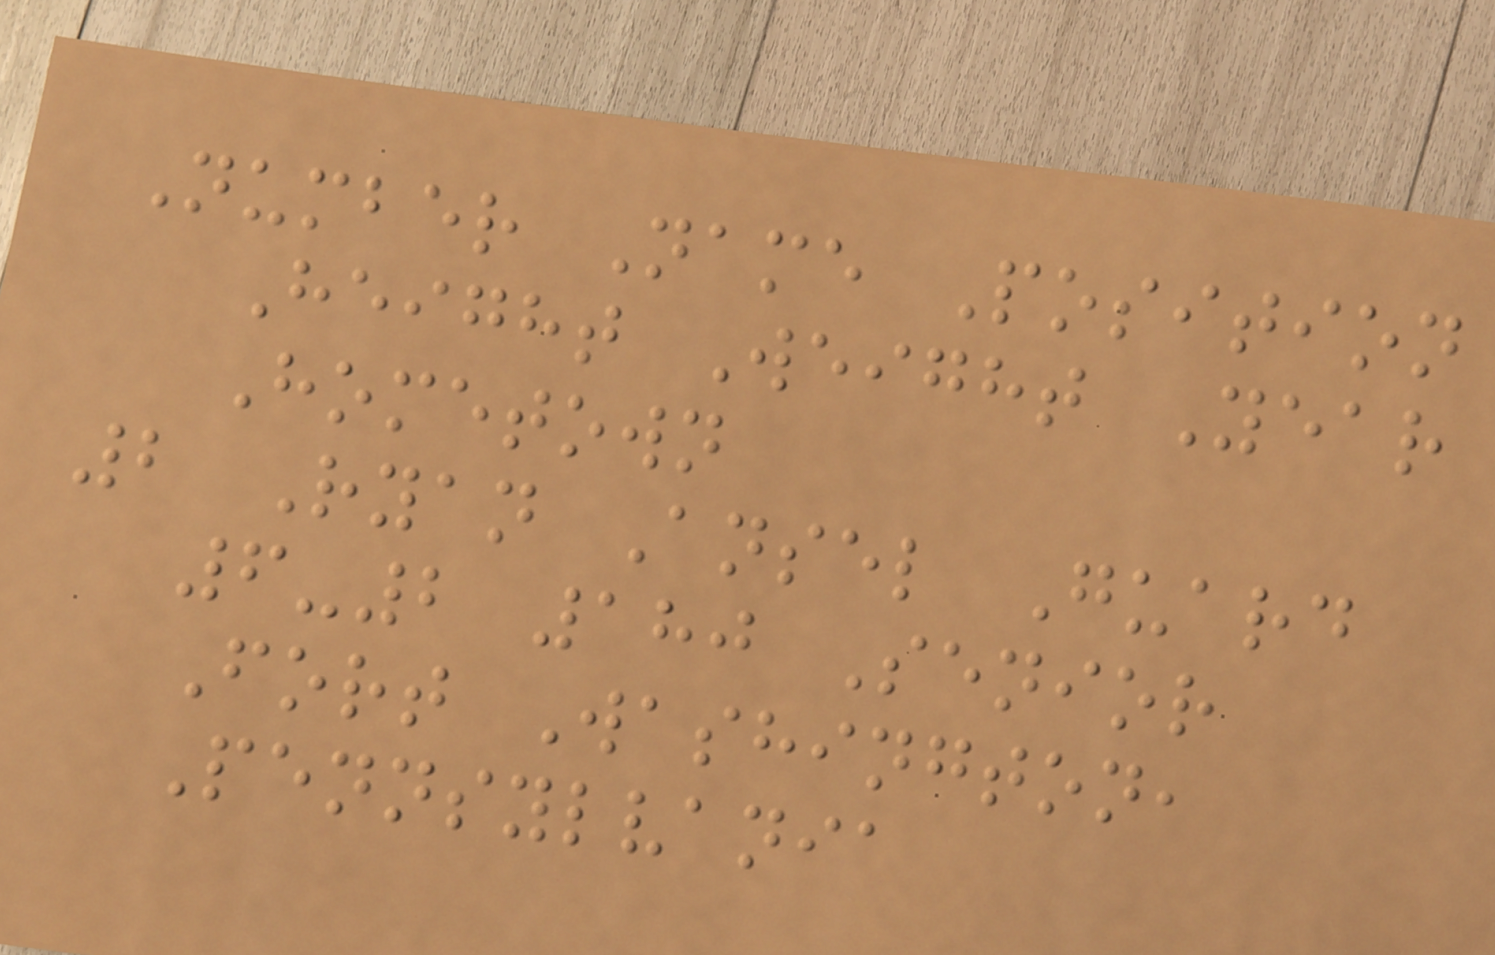Number Name Position
Height Weight Year
Hometown
2 Ryan Ansel Guard
6-2 180 Senior
Fort Washington,
Pennsylvania
